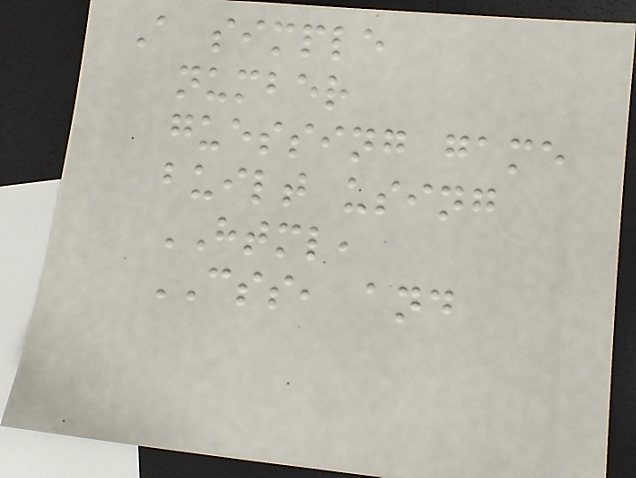A simple
number
guessing game
built using
HTML,
CSS, and
